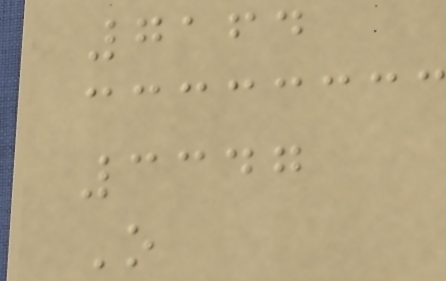7164
3347
O
